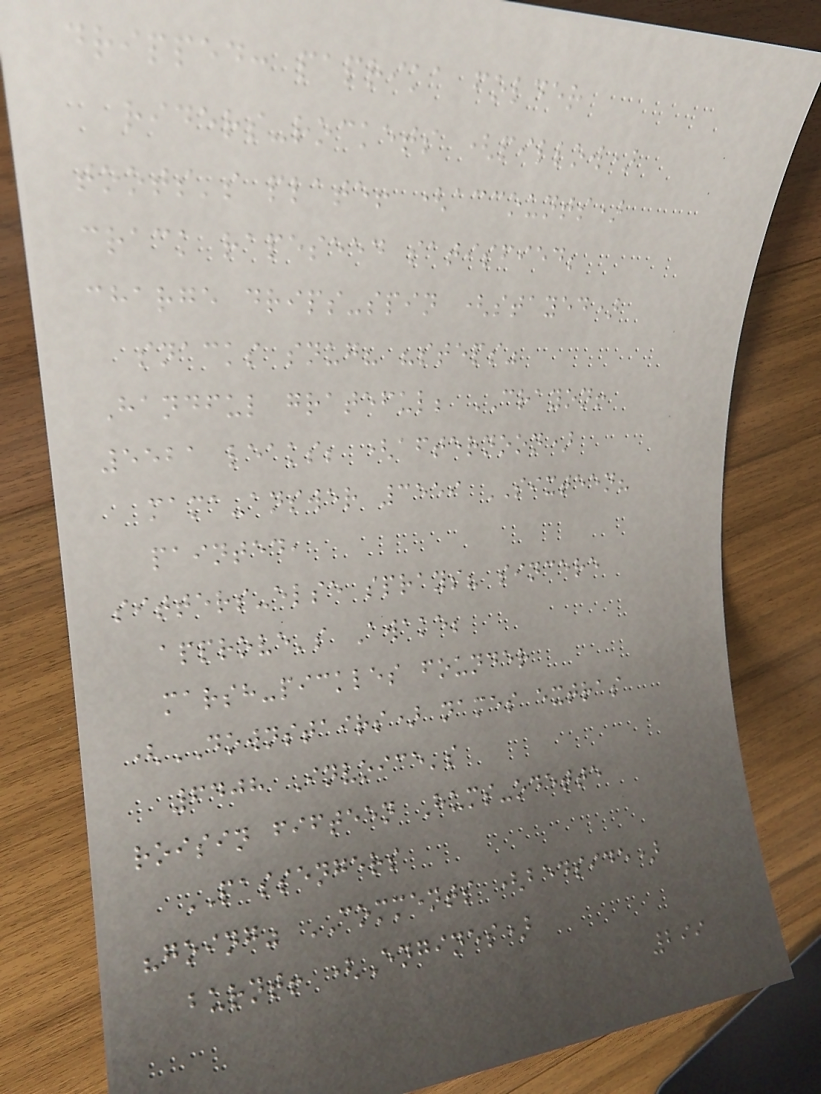dripped: paprika folder
riders-rockets (pillow)
toots's plate! (accounts)
crack rapeseed satisfied;
charge drips-spin (stayed)
snacks snug? "steps"
Handful grateful; CRAYON!
5521 leaks; (afternoon)
mama-answer 3559 SIXTEEN?
painted,
sitters-else sprays? sincere
approve's Awake;
marsh-pickles founder
(DOWNSTAIRS) names extras
6408 Invoice's
roisin fifteen Hums-odette
PASSENGERS
"going" COMMENTS (bedside)
burnt! (Engines)
299
